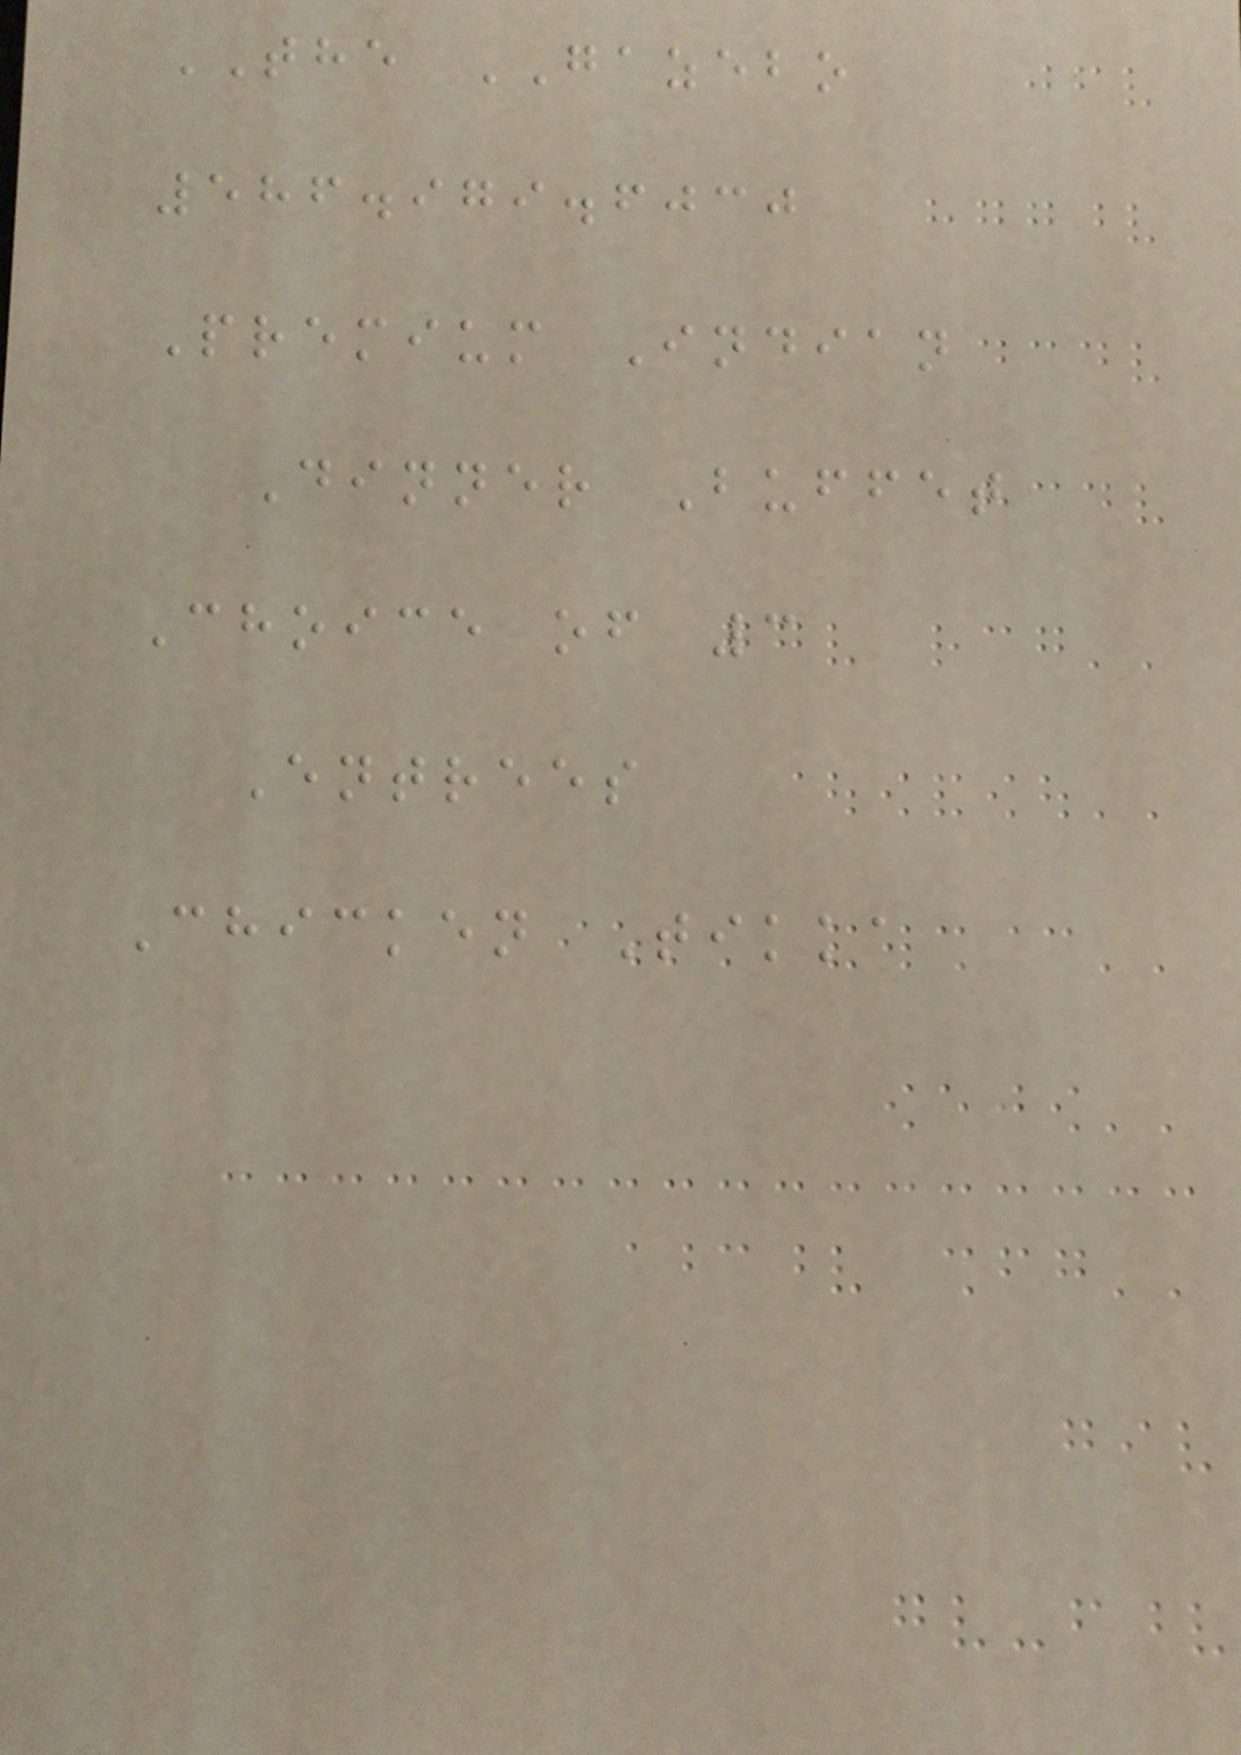THE GAZEBO
586.979.6030
Premium Indian
Dinner Buffet
Choice of 3
Entrees
Chicken Tikka
